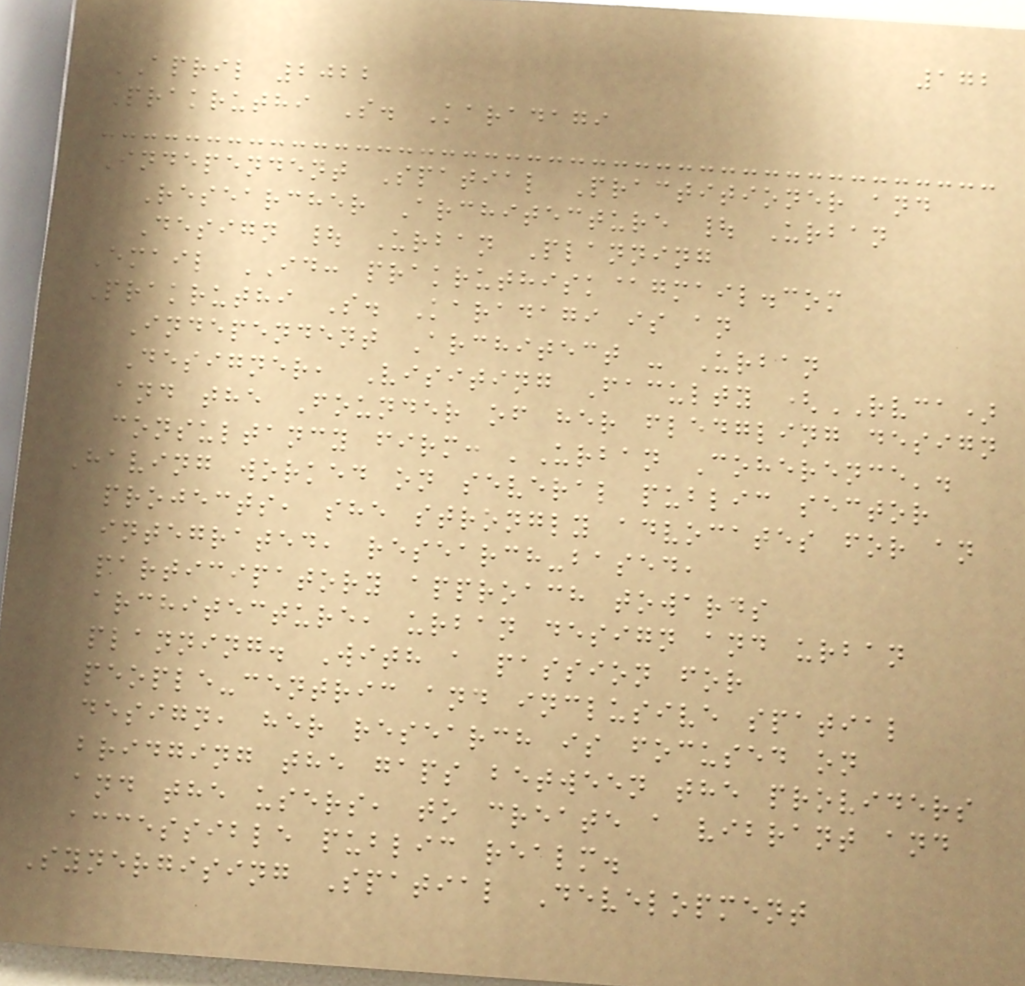172
APRIL 2022
Prakruthi S. Karadagi
Independent Spatial Practitioner and
Researcher Architecture | Urban
Design | Urban Planning
Email ID: prakruthisk@gmail.com
Prakruthi S. Karadagi is an
Independent Architect - Urban
Designer, Visiting Faculty (RVCA)
and the Founder of her fledgling design
consultancy firm: 'Urban Coherence'.
Having worked on several public sector
projects, she strongly advocates for an
integrated, research-based,
participatory approach towards
architecture, urban design and urban
planning. With a passion for
people-centric and inclusive spatial
design, her research is focused on
bridging the gaps between the providers
and the users, to create a vibrant and
accessible public realm.
Synergising Spatial Development
